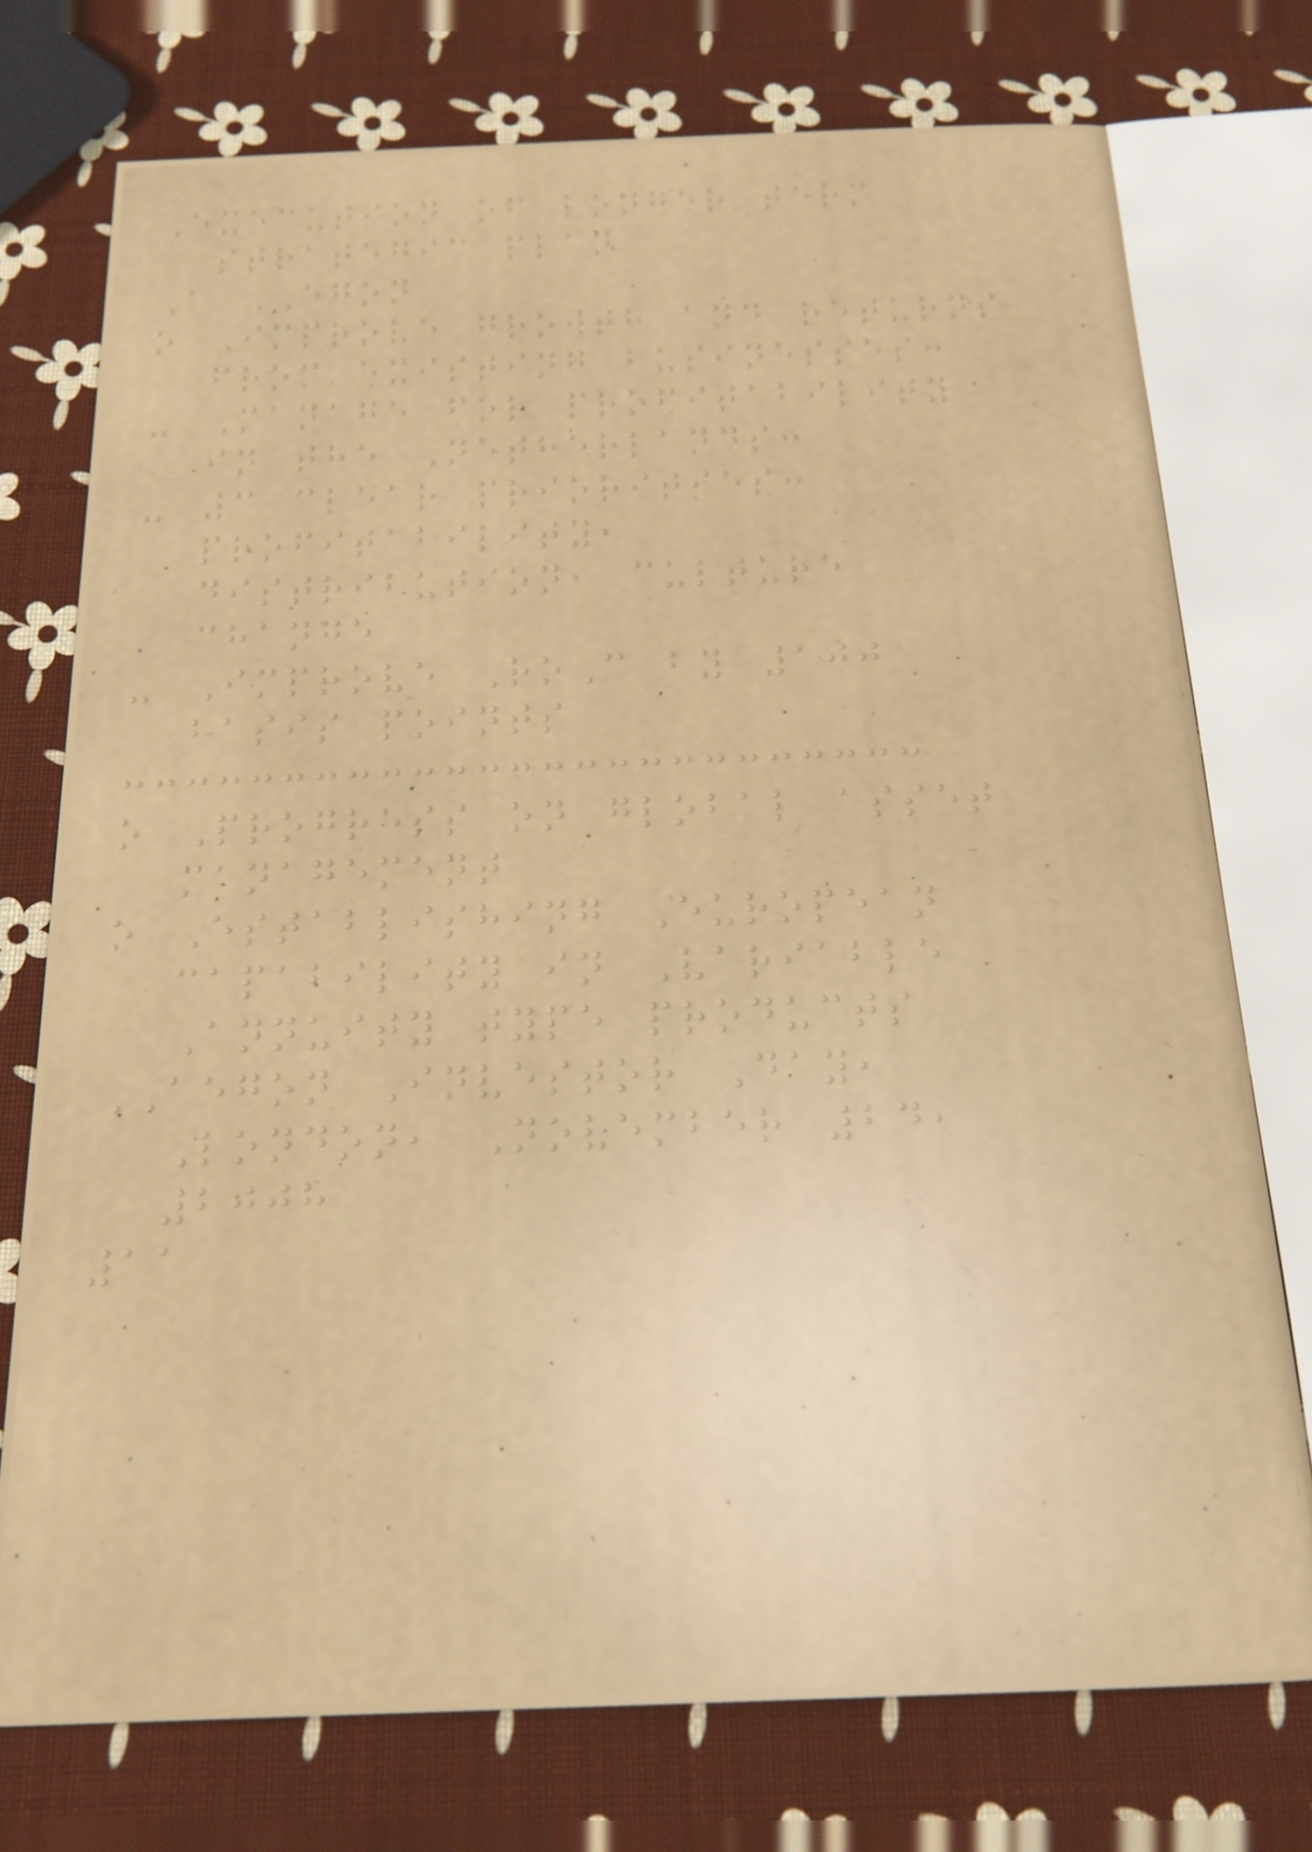Execution of longer term
strategic plan
A EGON
o Improve growth and returns
from existing businesses:
- Manage for profitability
in the Netherlands:
- 3 clear priorities:
profitability,
distribution, culture
change
- Improve RoC by 100
basis points
o Progress on global asset
management
o Establishing European
capability in Variable
Annuity type products
AEGON Investor Day,
London, November 24,
2008
11
